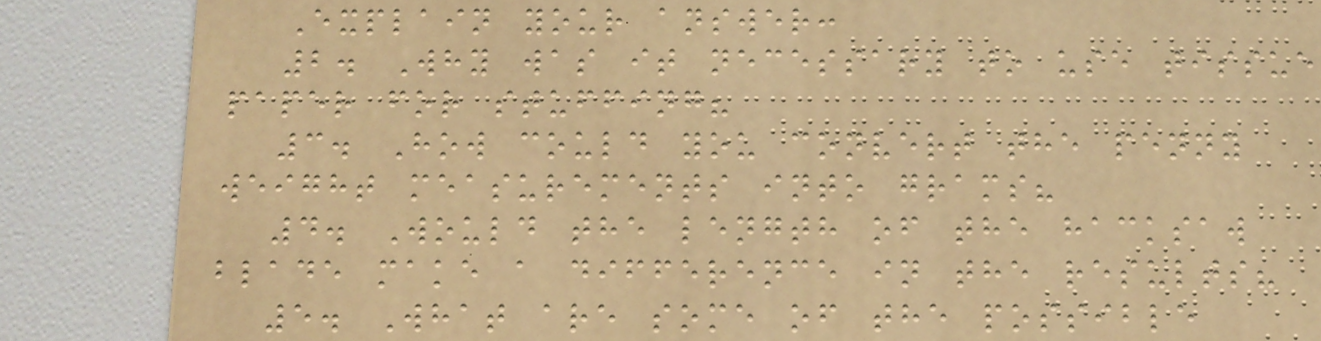Explain your answer:
2. Why was it necessary to use tissue
paper for stuffing?
3. How could you convert the penny
weight measurements into grams?
4. Would the length of the hacksaw
blade make a difference in the results?
5. What are some of the possible
